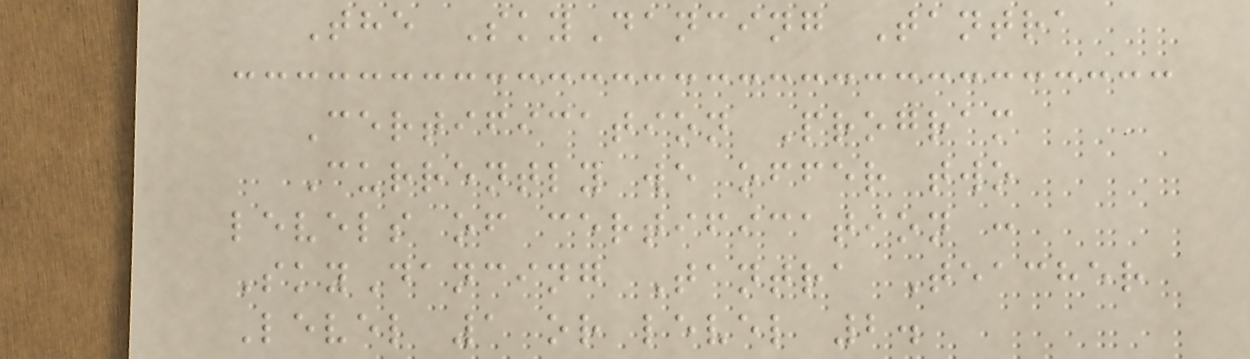The SkyDancing Tantra
Certification Program
Currently we offer two
levels of certification :
SkyDancing Tantra Teacher
Level 1 or level 2.
